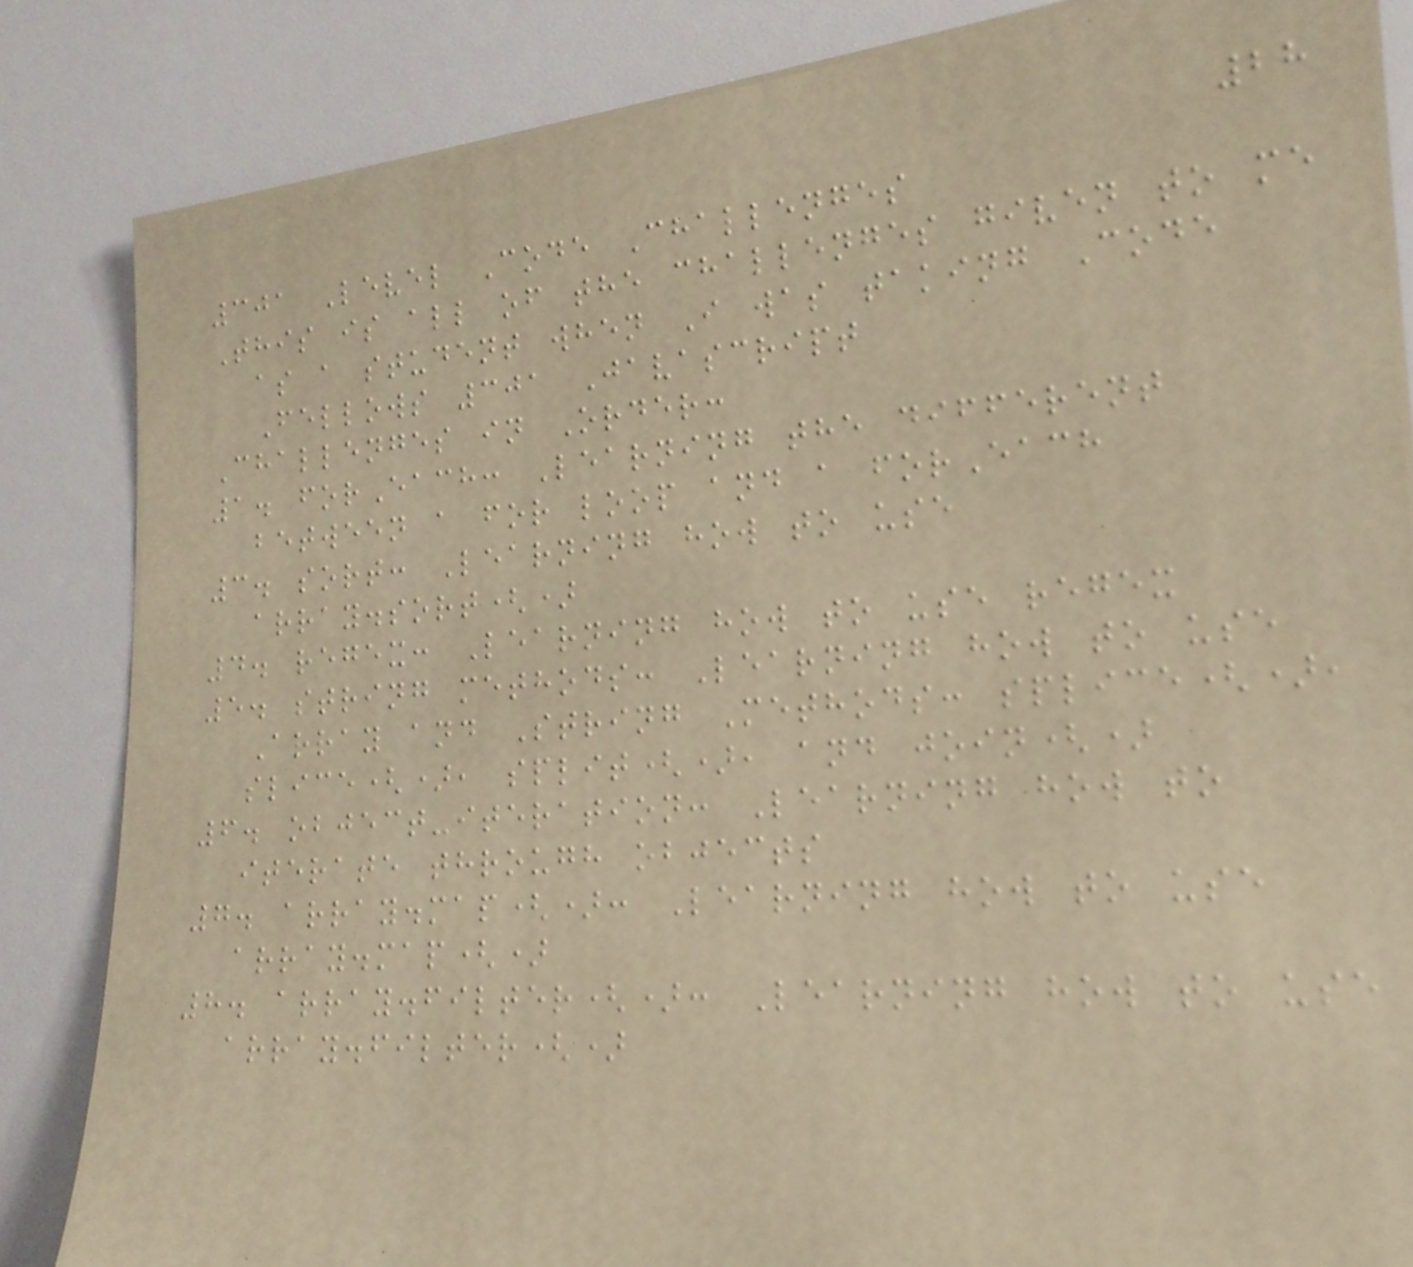28
301 Level Code Challenges
This is all of the challenges given to me
as a student when I was taking Code
Fellows 301 Javascript
Challenges in Order:
1. forEach: Learning the different
between a for loop and a forEach
3. sort: Learning how to use
array.sort()
4. regex: Learning how to use regex
5. string methods: Learning how to use
Array and String Methods: splice(),
slice(), split(), and join()
6. object-iteration: Learning how to
iterate through objects
7. array.map(): Learning how to use
array.map()
8. array.filter(): Learning how to use
array.filter()
